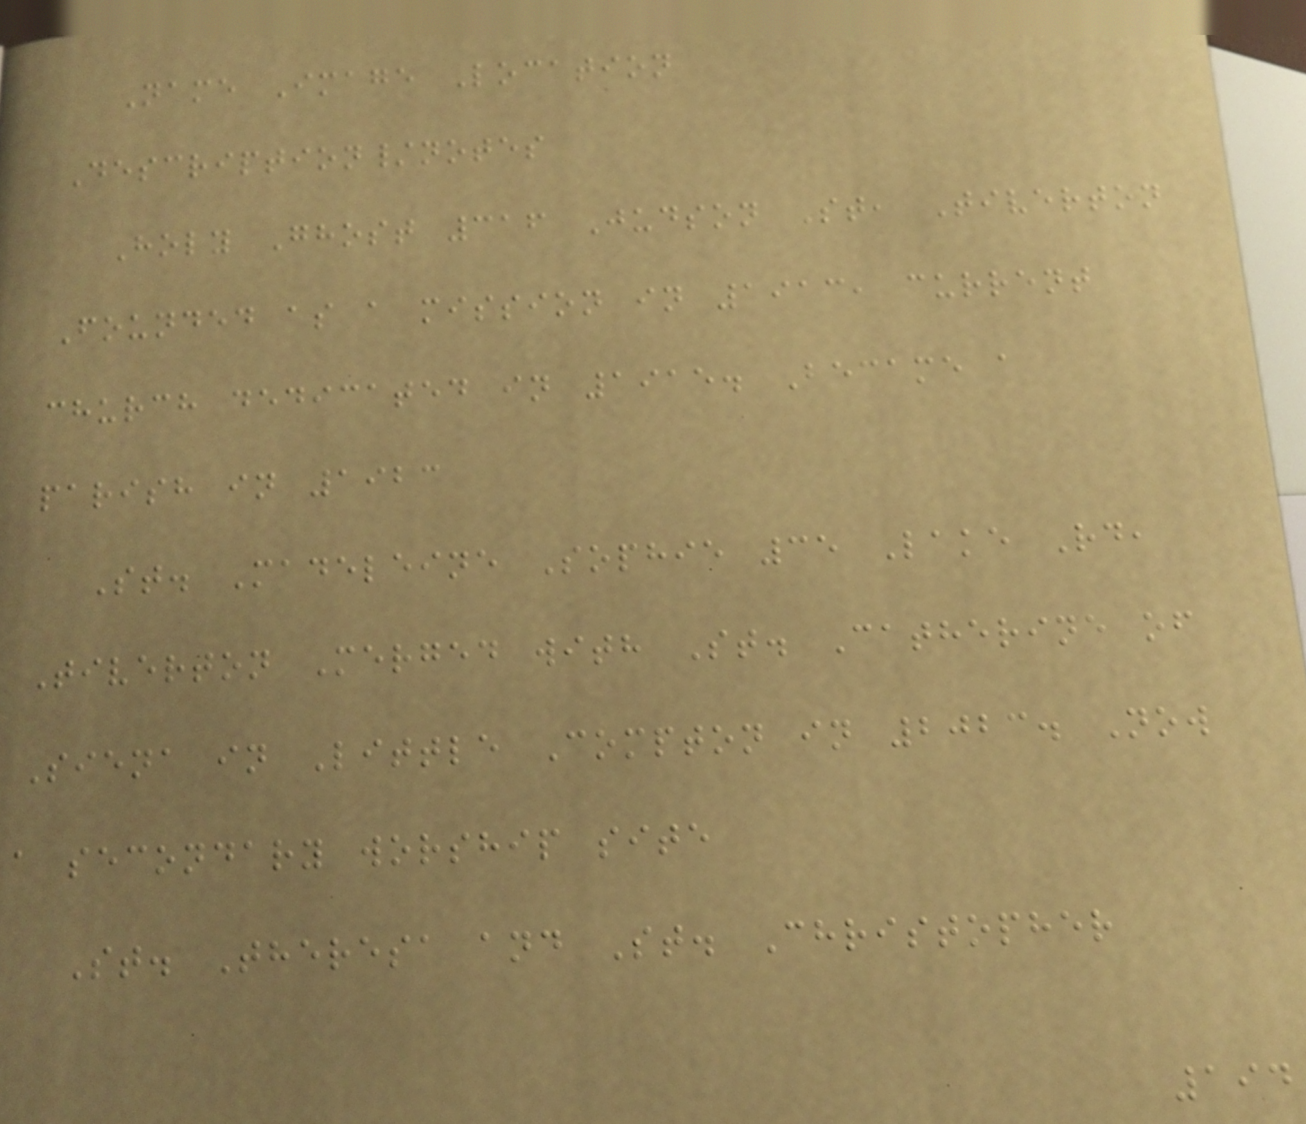Name Image Location
Description/notes
Holy Ghost 316 Judson St, Tiverton
Founded as a mission in 1913, current
church dedicated in 1915. Became a
parish in 1923
St. Madeleine Sophie 35 Lake Rd,
Tiverton Merged with St. Catherine of
Siena in Little Compton in 2023. Now
a secondary worship site
St. Theresa and St. Christopher
194
